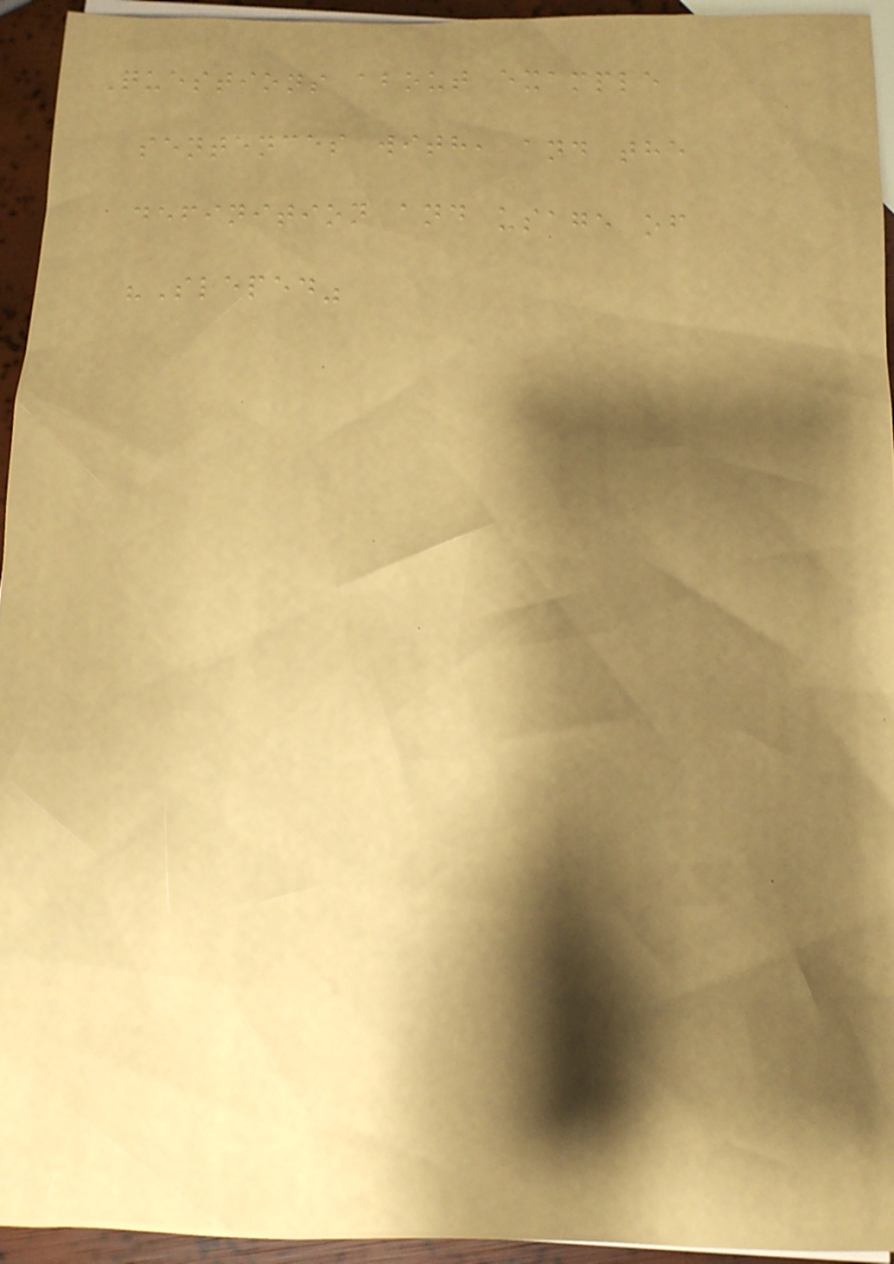Questions about example
sentences with, and the
definition and usage of
"Sleped"
